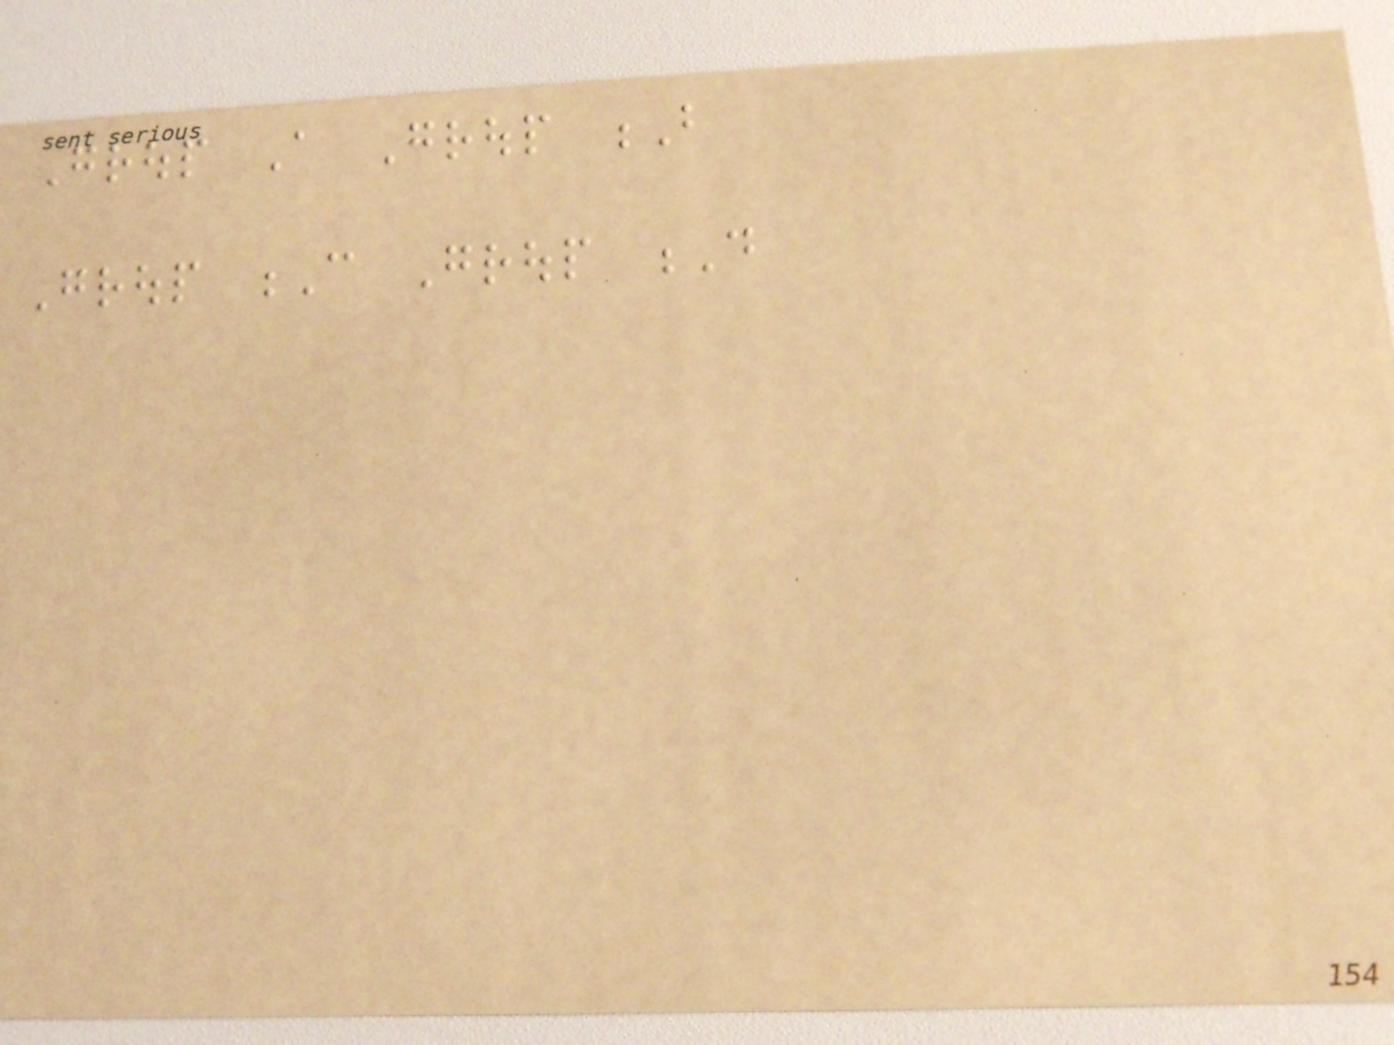Group A Group B
Group C Group D
